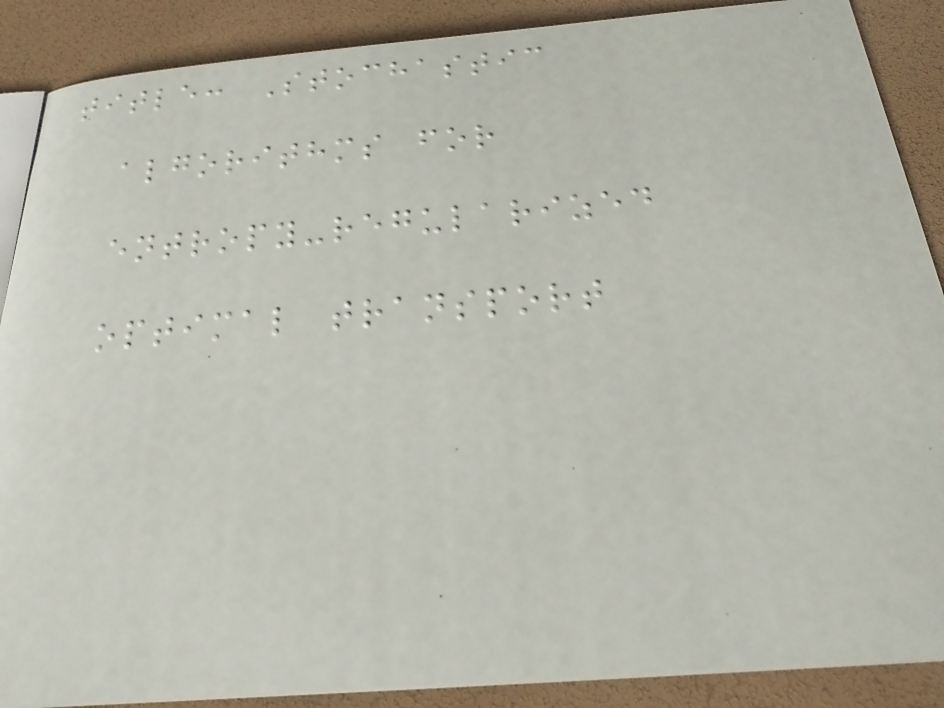title: Stochastic
algorithms for
entropy-regularized
optimal transport
